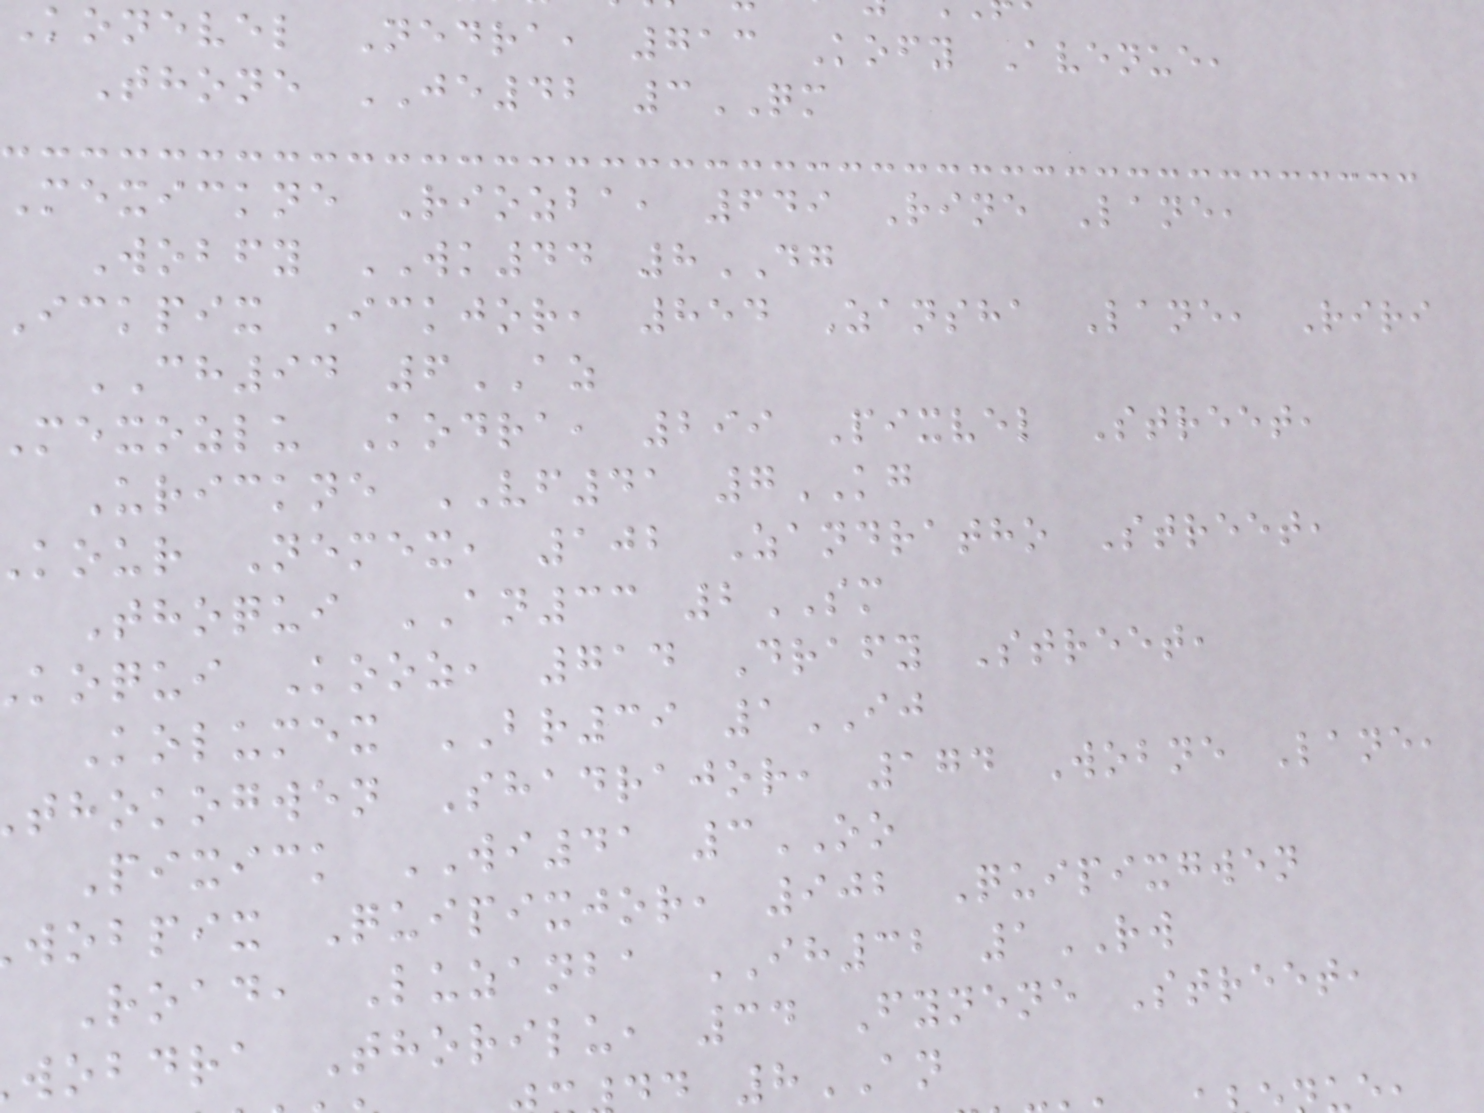Konevel Nedra, 713 Kofy Avenue,
Thone JE42 3QM
Mexickne Riozba, 649 Rine Lane,
Wobfy WK44 8DG
ickpix Ickjor, 854 Zansha Lane, Riri
CH94 6AZ
mexozlu Kodra, 299 Pixvel Street,
Urickne VF41 7KG
kour Nemex, 102 Zandratho Street,
Thoqui AN33 2SM
koqui Kooz, 714 Drafy Street,
Kolumex BR39 1IJ
thokogwen Shadrajor, 174 Wobne Lane,
Pixick WI41 3OO
wobpix Quipixjor, 902 Quipixgwen
Road, Luzanba IH32 1RW
wobdra Thorilu, 34 Fynene Street,
d 8AN
